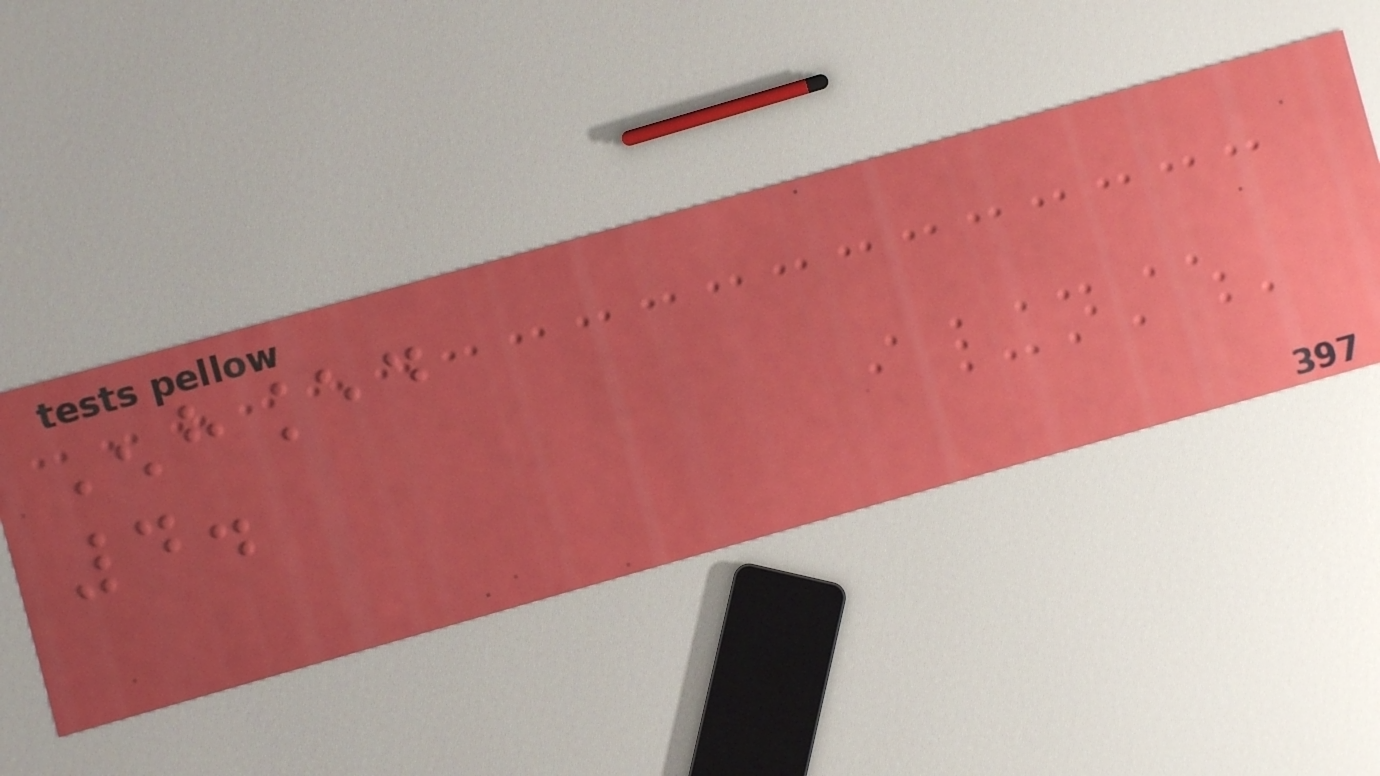Enhanced
4.
